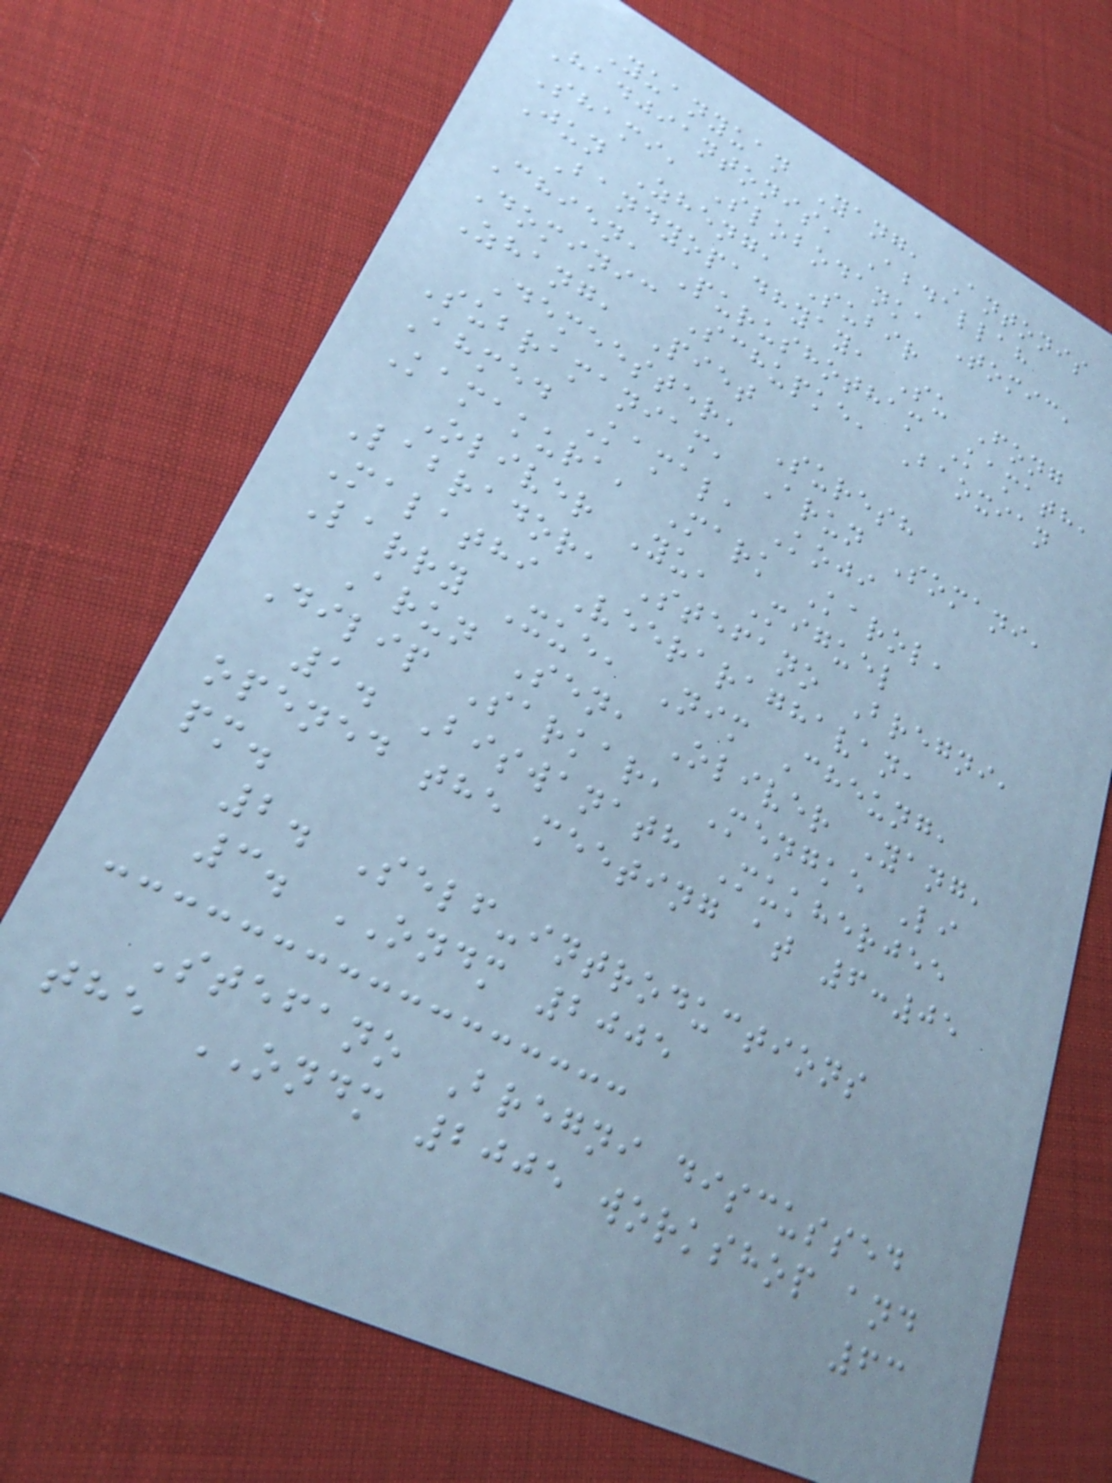Yuanyuan Yang, Antonis
Hadjiantonis, Abdallah
Shami, Slobodanka Tomic,
Jun Zheng, Subir
Bandyopadhyay, Su Fong
Chien, Purushotham Kamath,
Dominic Schupke, Baoxian
Zhang, Piet
Demeester, Suresh
Subramaniam, Arun Somani,
Ahmed Kamal, Koji
Kamakura, Mark Karol,
Oliver Yu, Miguel
Labrador, Stefano Bregni,
Malathi Veeraraghavan,
Larry Xue, Nim Cheung,
Arun Sen, Oliver Yang,
Dilip Sarkar, Mengke Li
1. Biswanath Mukherjee
opened the meeting at 6:05
pm.
2. Self-introductions
3. ONDM 2005
Stefano Bregni discussed
the ONDM 2005 workshop and
63
